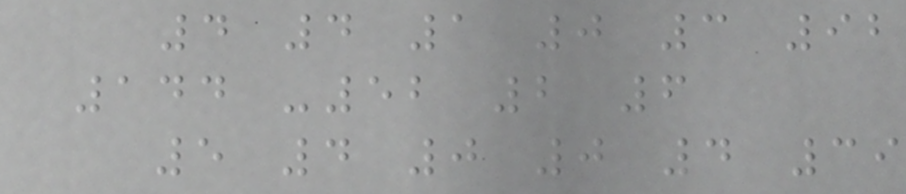4 4 1 0 3 92
144 -52 2 6
5 4 0 0 4 39
